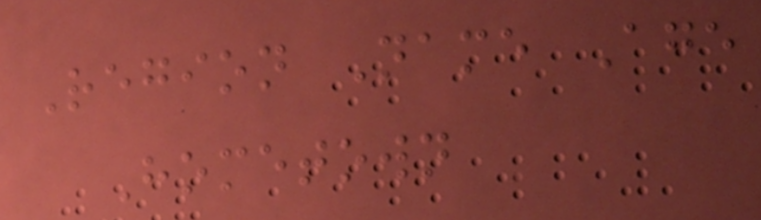Region Name Age
Hometown
